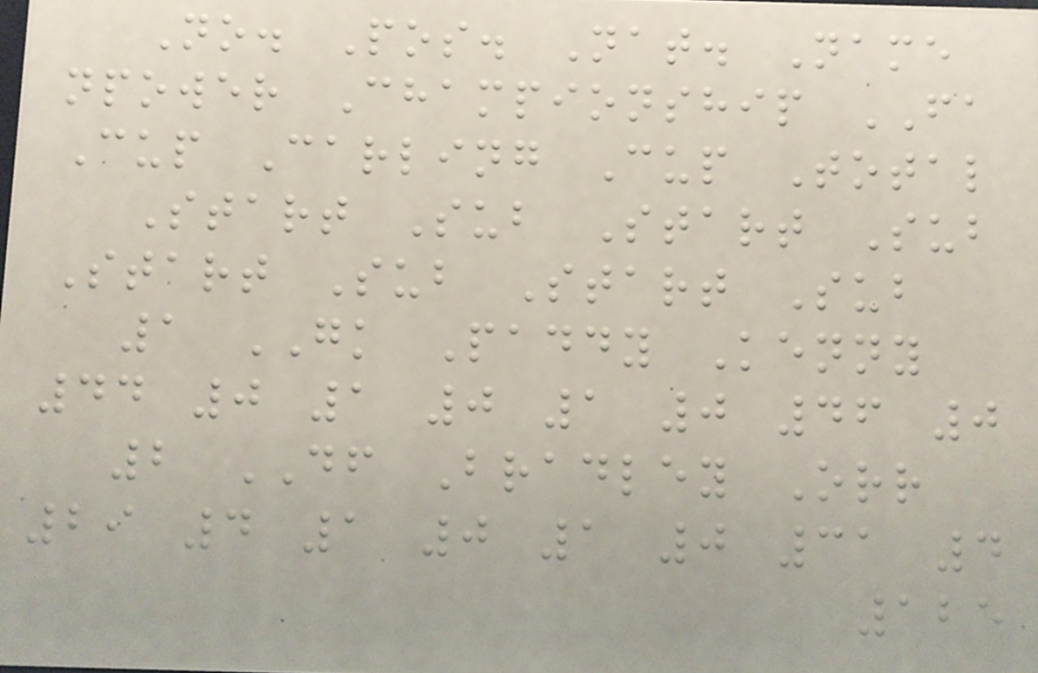No. Pos. Nat. Name
npower Championship FA
Cup Carling Cup Total
Start Sub Start Sub
Start Sub Start Sub
1 GK Paddy Kenny
44 0 1 0 1 0 46 0
2 DF Bradley Orr
29 4 1 0 1 0 31 4
125
